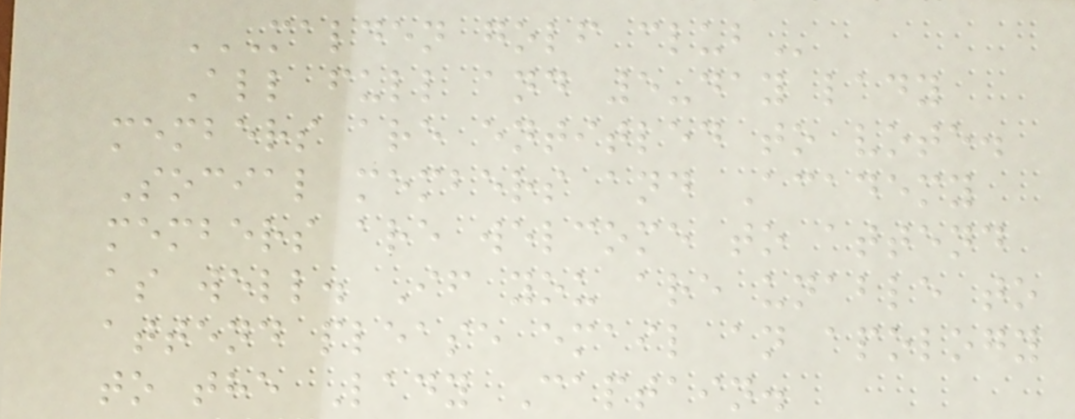MALDEN GOLF CLUB
All full and 5-day lady
members are entitled to vote.
Social members and Academy
members are welcome to attend
as well. If you are unable to
attend please email an apology
to the Lady Captain.
